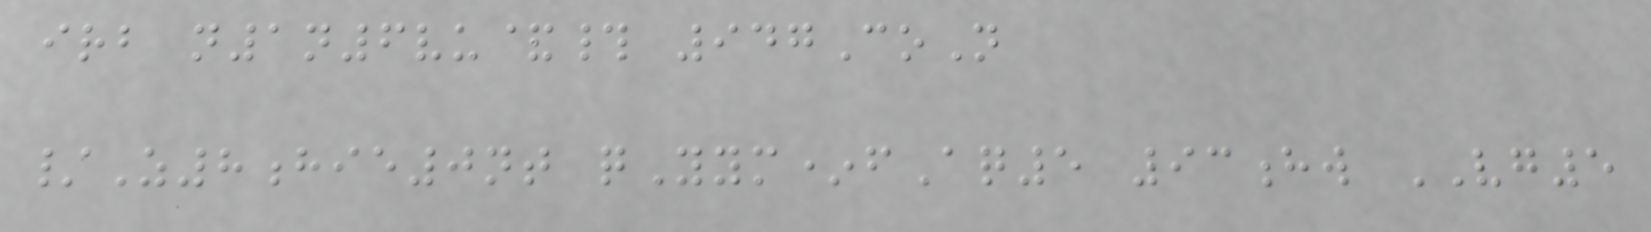irb n1n6vu&# 947CoN
/Z8hie0nt qYym*fAq5 93hw VG5
